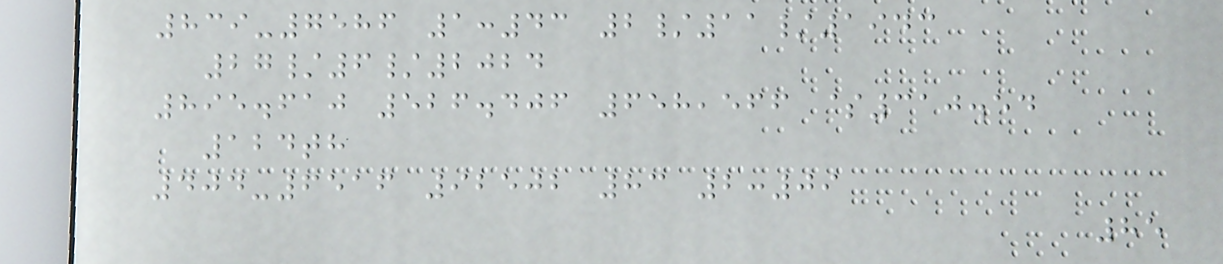839-7586 1:43 2/11/1943
27/6/2024
895.610 526.406 658,566 $310.54
124th
404-6516 92502 83 2:09
85
